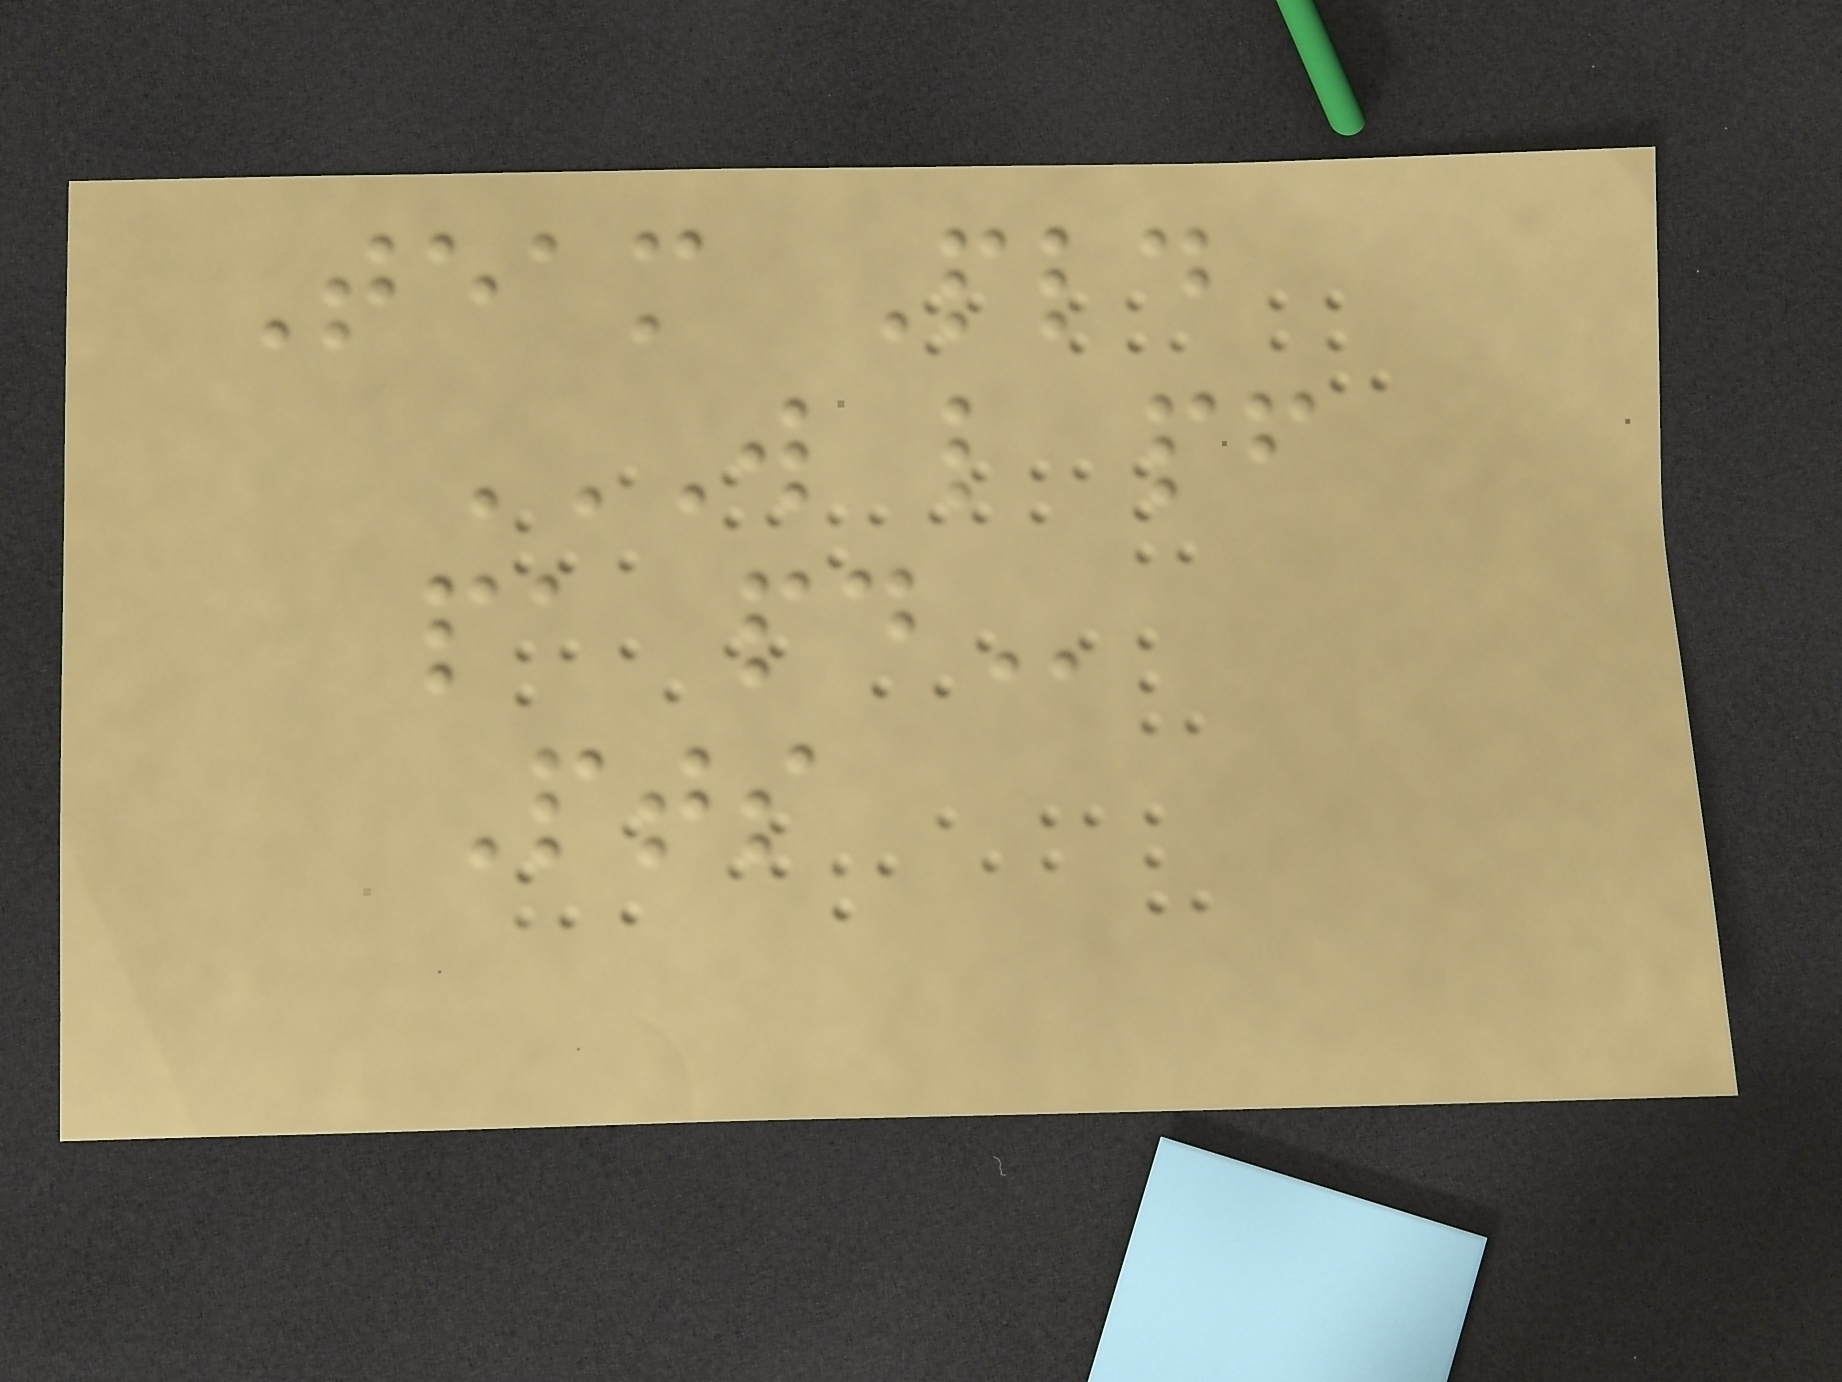Team Pld
W L PF
PA PD
Pts
